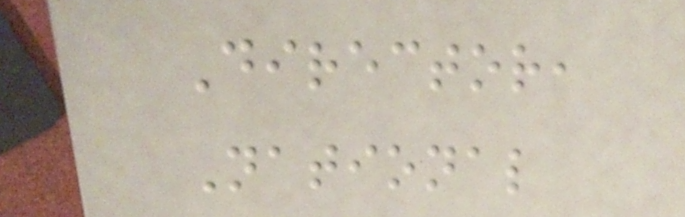Director,
National
